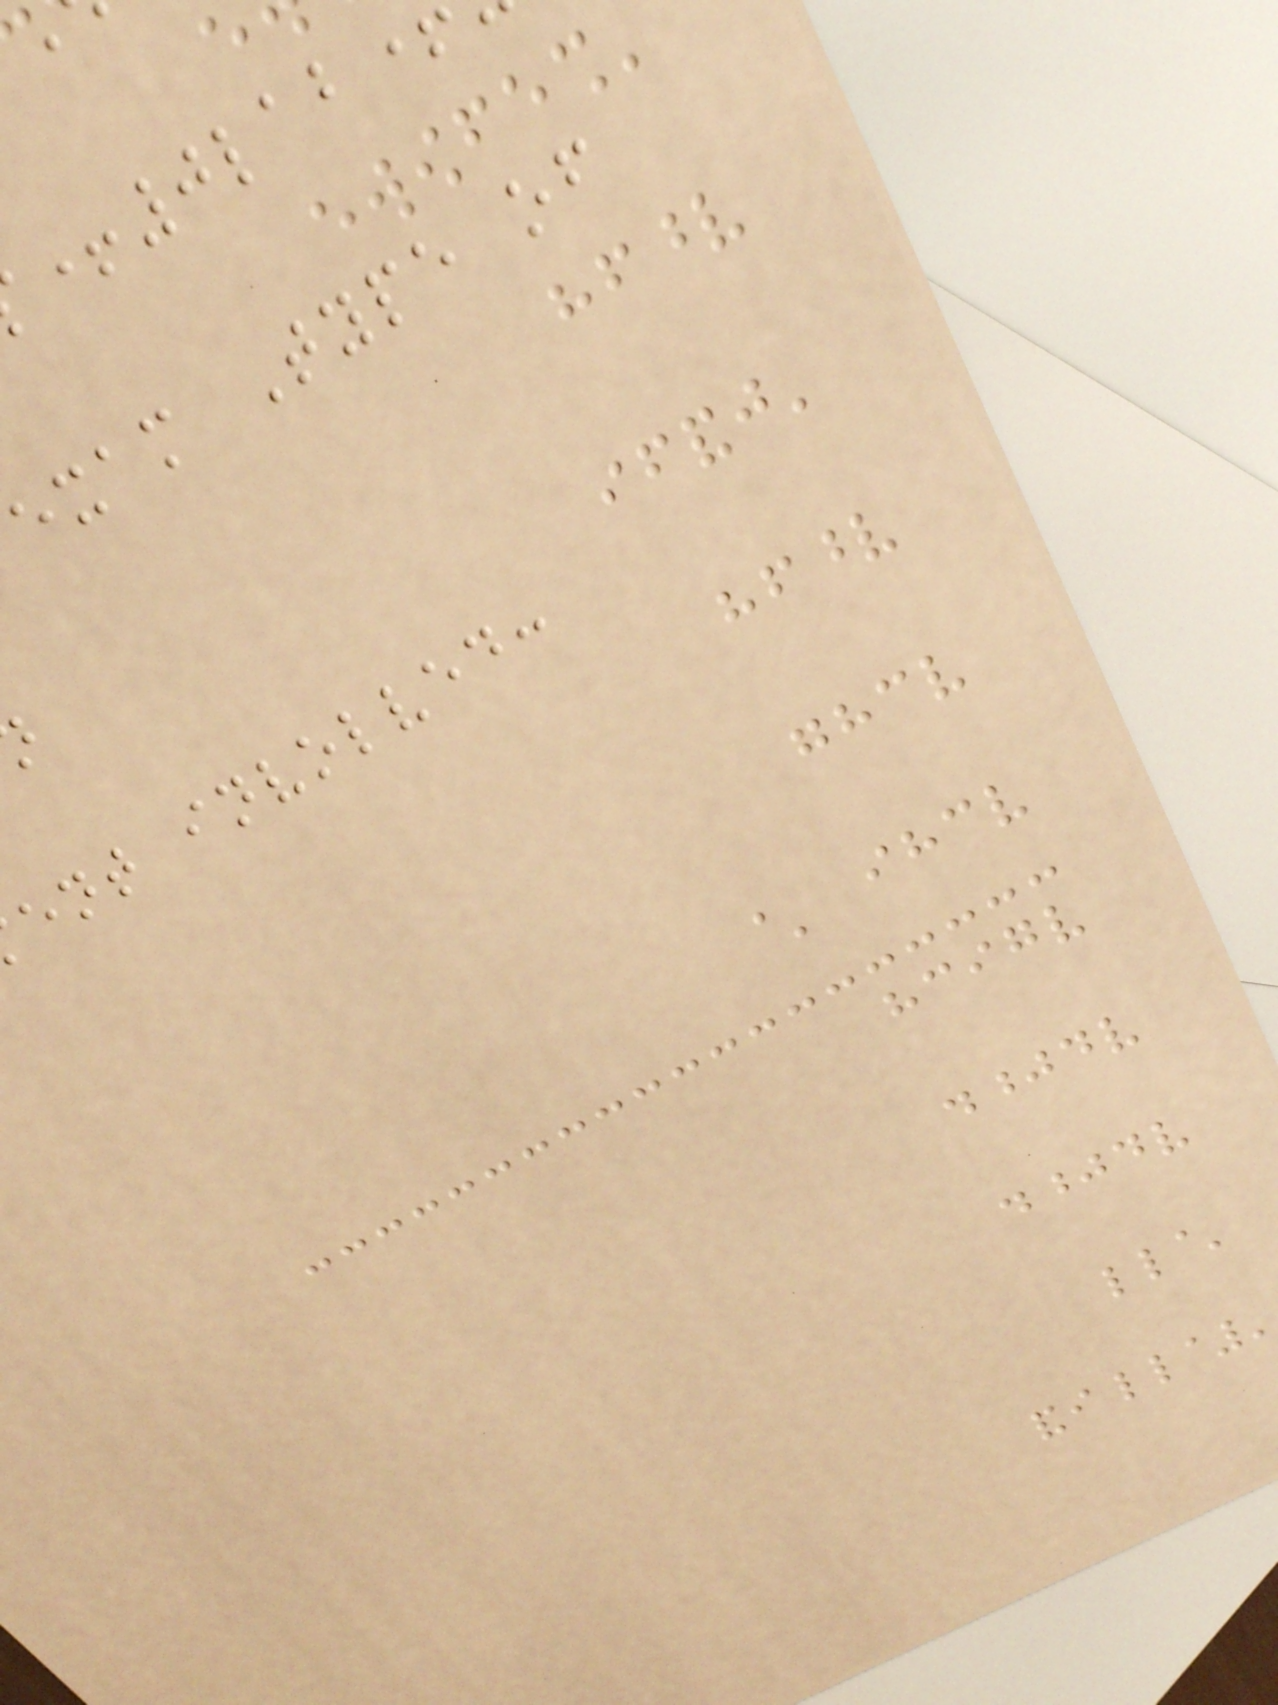exam Type of
ent involved:
